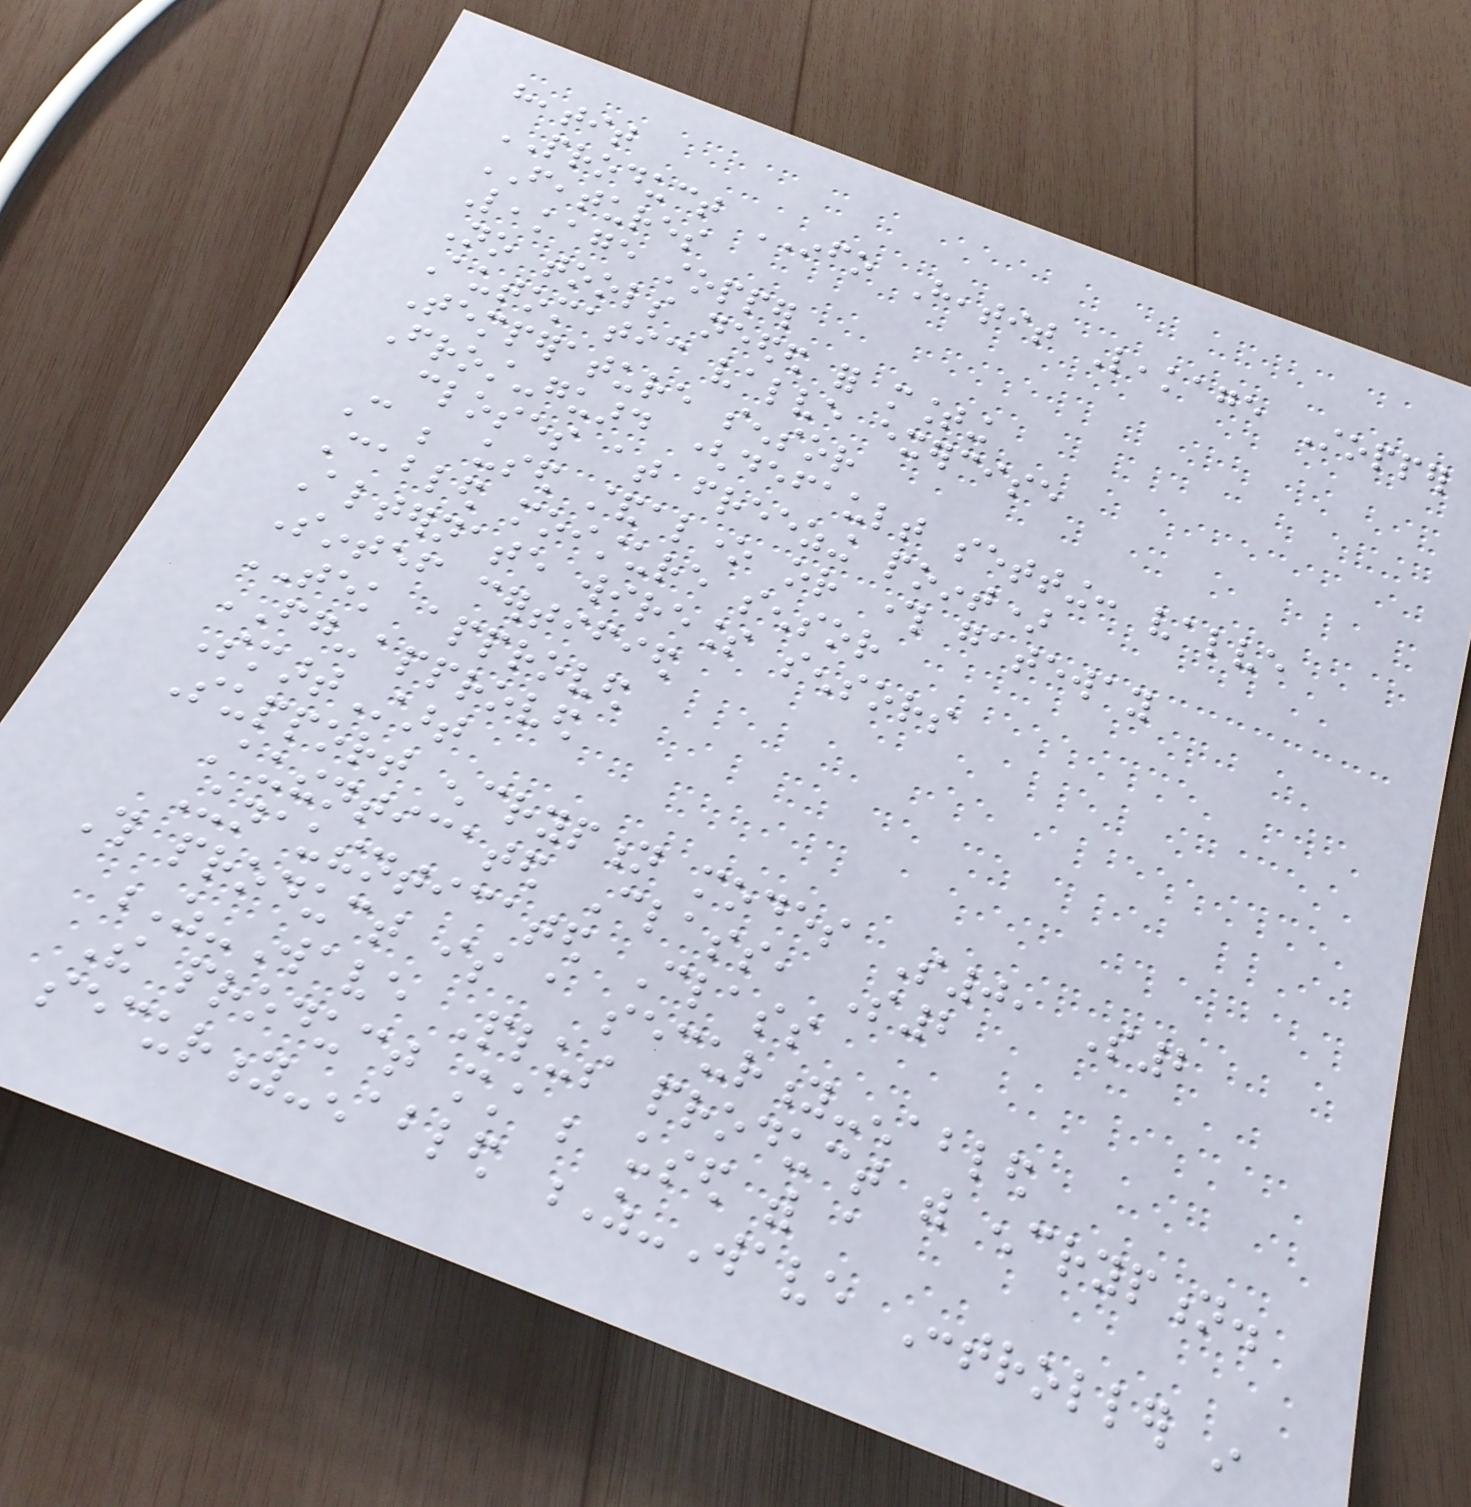heatit
PRODUCT INFO Heatit Leakage Stopper
FEATURES
Leakage stopper
No tools needed for mounting
Automatic valve exercise
Temperature sensor
Frost-guard (default setting: valve
closes at freezing point)
Can be used standalone or through gateway
Cabled moisture sensor
Alternate wireless sensors
Sintef certified
TEK approved
FG-approved
SmartStart
Support encryption modes S0, S2
Authenticated Class, S2
Unauthenticated Class
This product is a security-enabled
Z-Wave Plus product with encryption.
The product must be used with a
security-enabled Z-Wave Controller in
